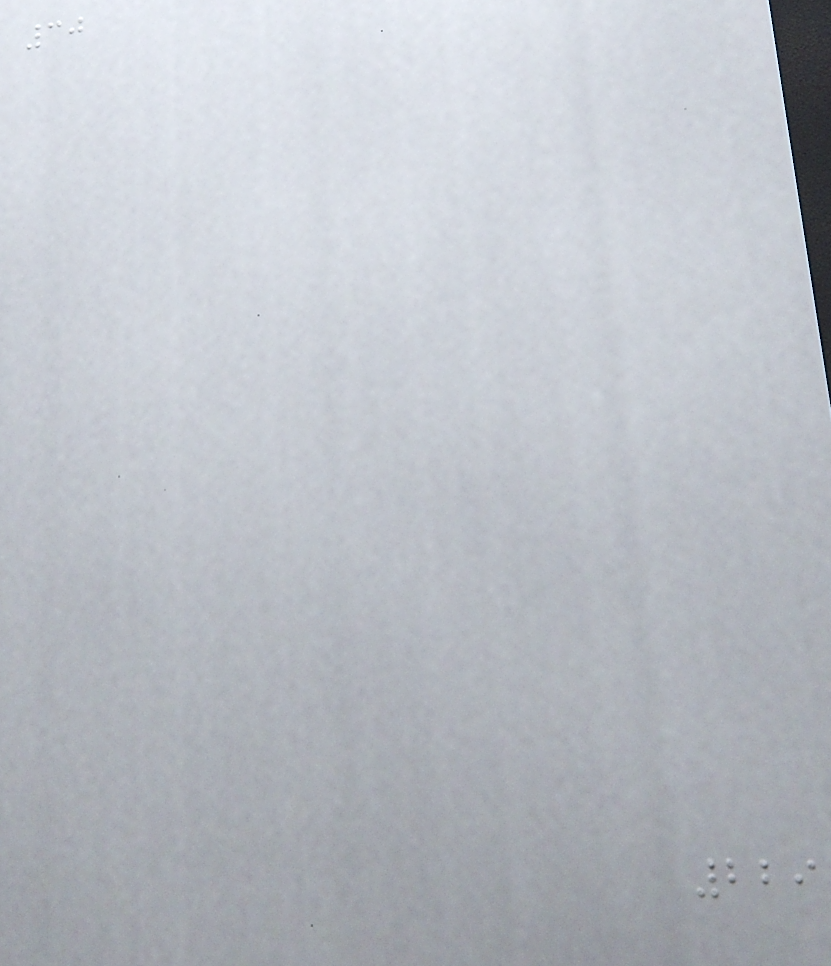30
229
